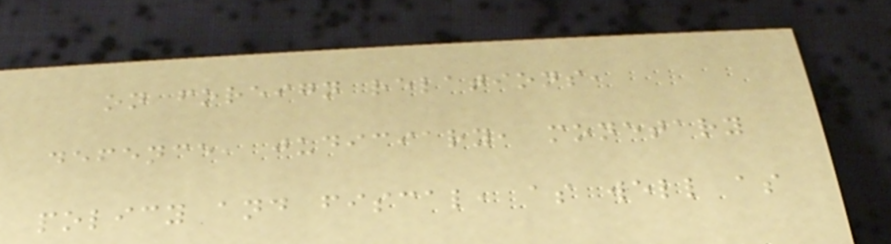on foreign relations,
defence, judiciary, monetary
policy and fiscal, as well as
